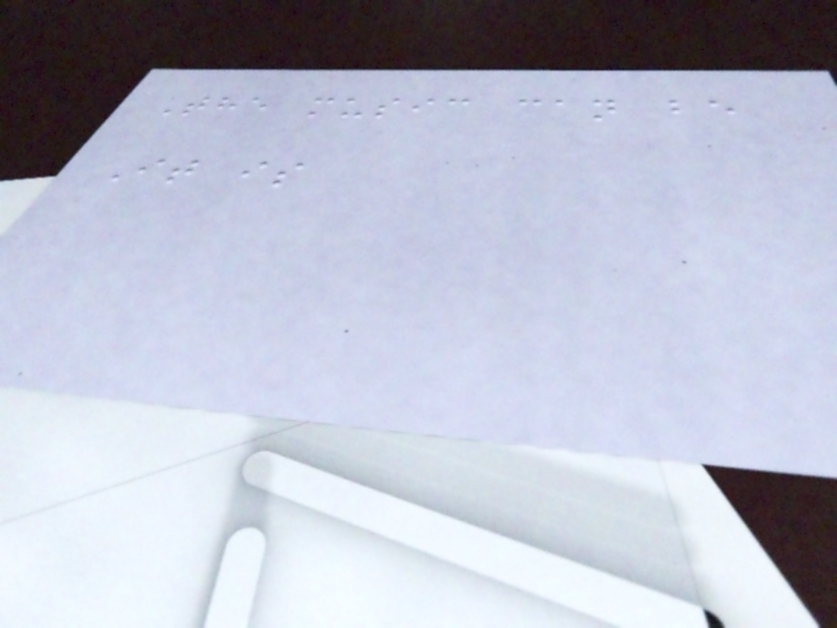The music can be
It is
